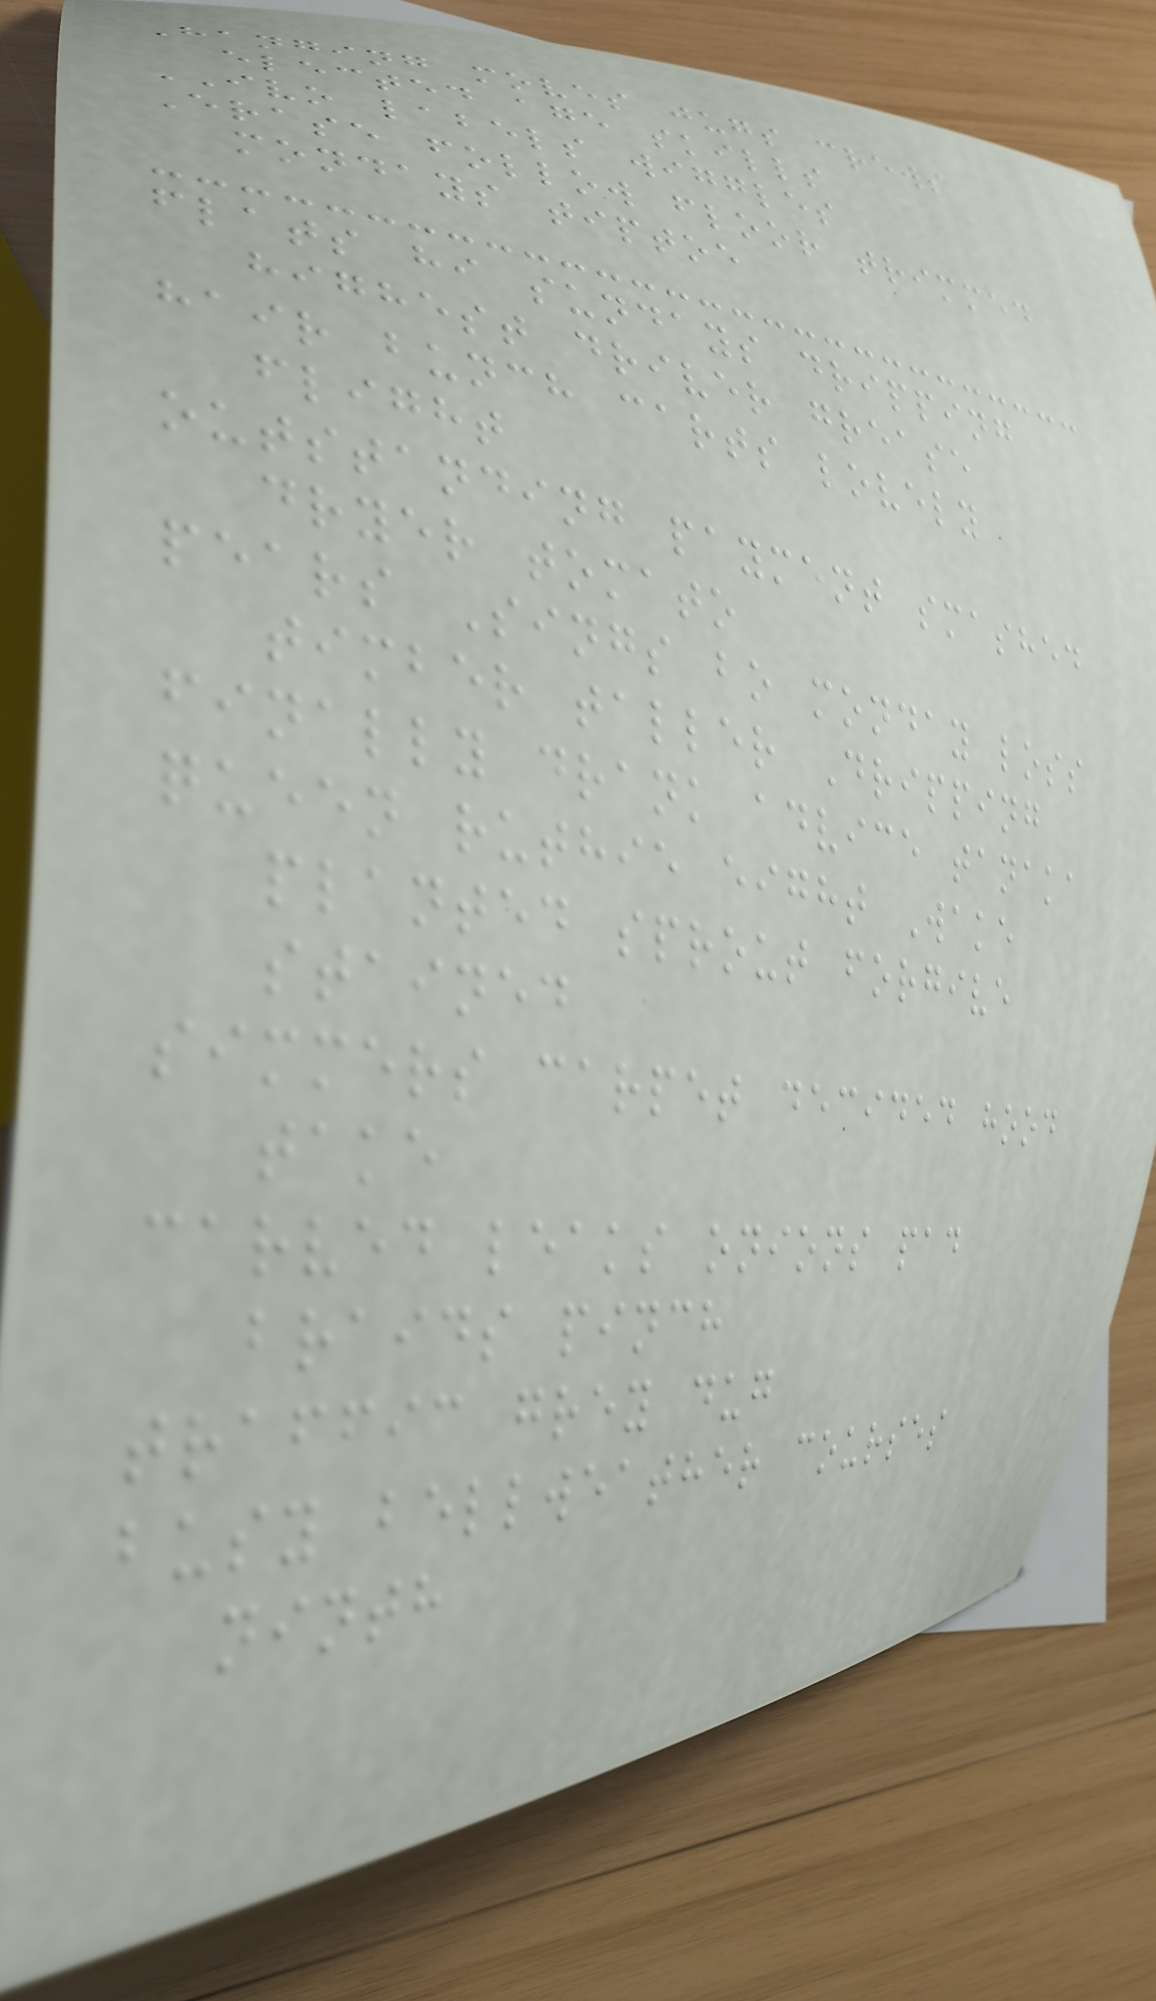Hanging moves jugs crews
elected age skills
IVO labels wiggles
Erase follow floor trimmed
mondays tiptoe
flats hi sundays dripping
highest driver grease
hair bunch carts lovely
flight
outstanding payment smashed
dryer tomato
pears Sings bo monday loss
timber taller Dripping
finally drank advice tanaka
queen ruthie eight Wake
planted sprout forgive
stained
simmers carpet decided hood
take
carved leaks onions pad
braids pinch
traffic grey dug
busy bellweather courses
ninth
